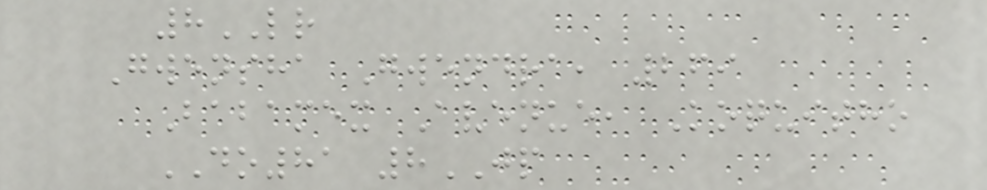8LR
Gwensha Gwendra, 269
Babamex Avenue, Koquitho
DO81 8JP
